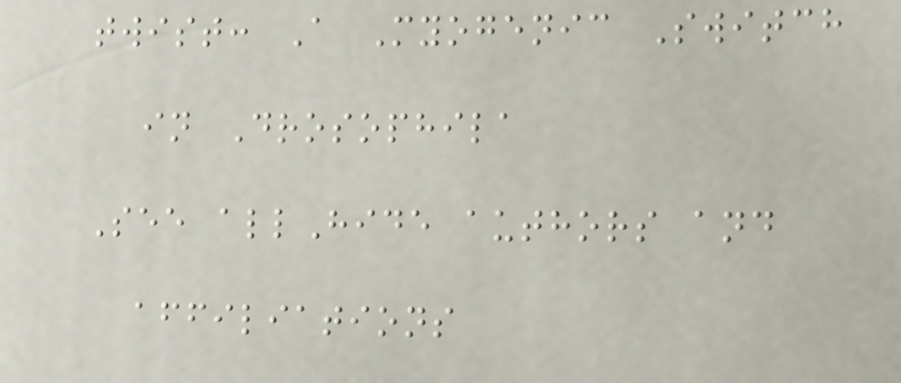twist: A Myogenic Switch
in Drosophila
See allHide authors and
affiliations
